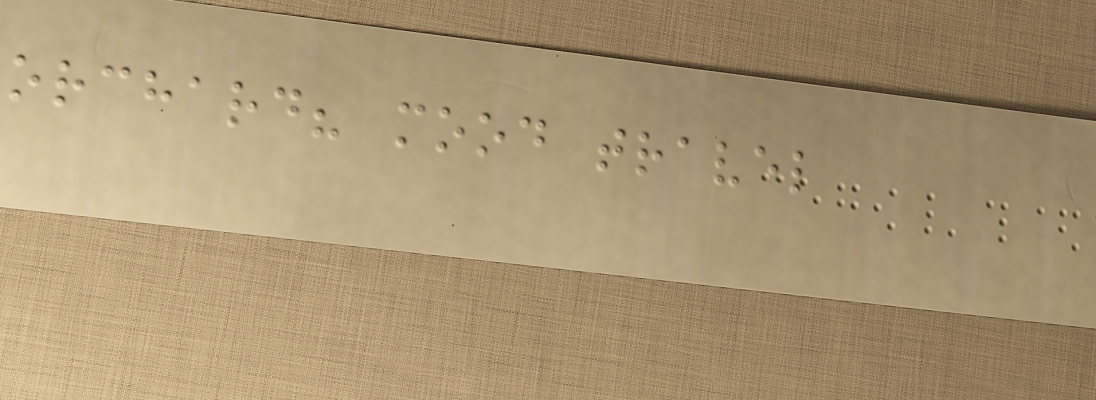orchard? mood travel
